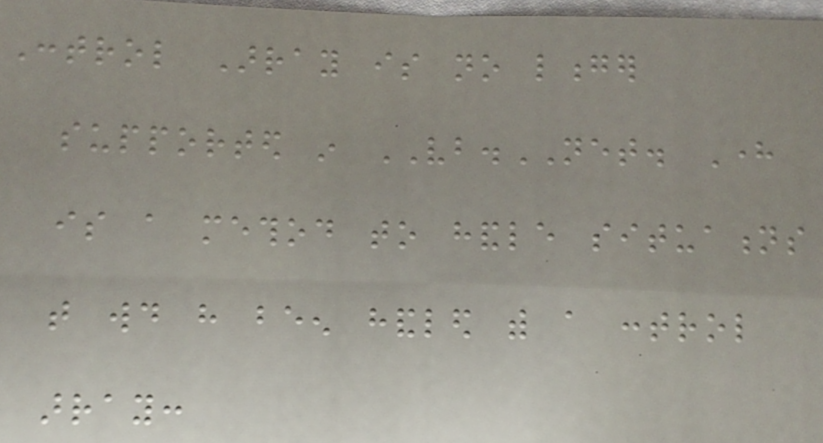Control Array is no longer
supported in VB.NET. Here
is a method to handle situations
that would have been handled with a control
array:
